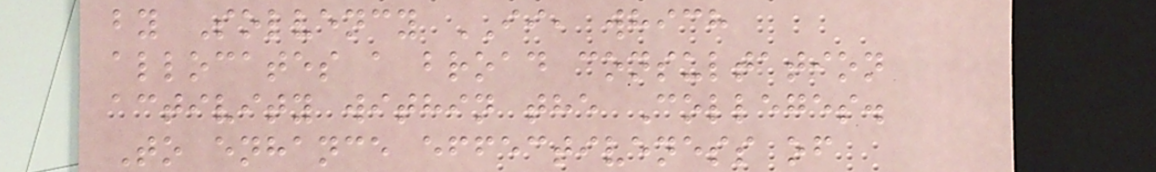by Solvency II, which
allocates a broad consultation
activity within the Colleges.
To enhance effectiveness of
